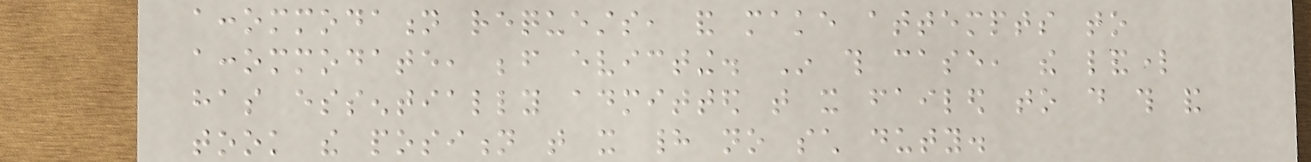accommodation requests, and make attempts to
accommodate, before evicting. In this case, the landlord
has essentially admitted that it failed to do this and
took the position that it had no such duty.
